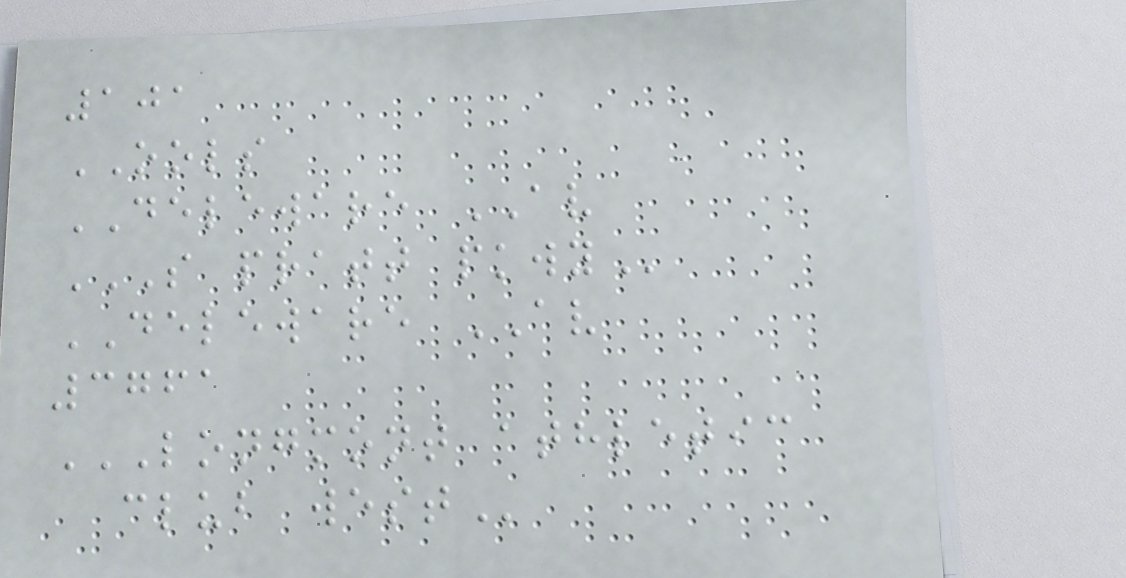101
OOLS
DELEWARE AV
S PRATT PKWY
DELEWARE AV
3761
LONGMONT ATHLETIC
CLUB WEST
